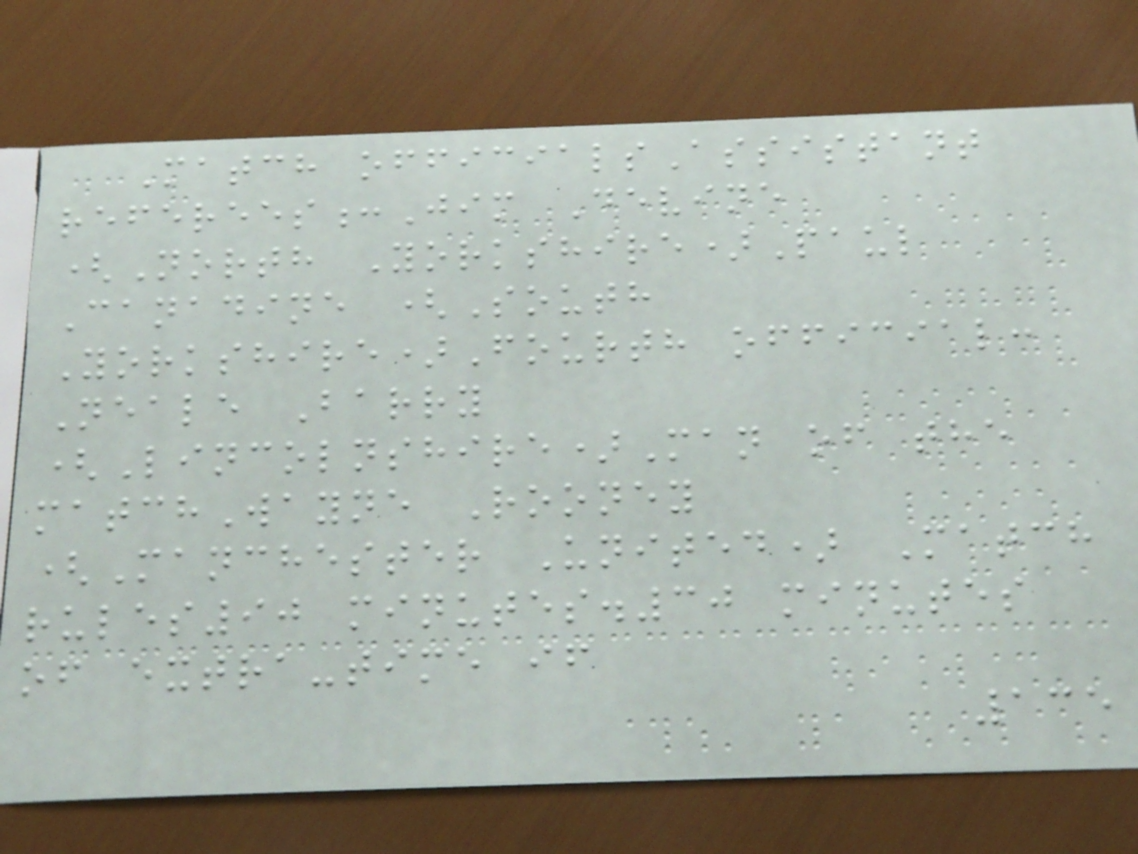Match officialsAssistant
referees:Jim Devine
(North Yorkshire)Paul
Canadine (South
Yorkshire)Fourth official:
Neale Barry
(Lincolnshire)Man of the
matchWayne Rooney
(Manchester United) Match
rules90 minutes.30 minutes
of extra-time if
135
